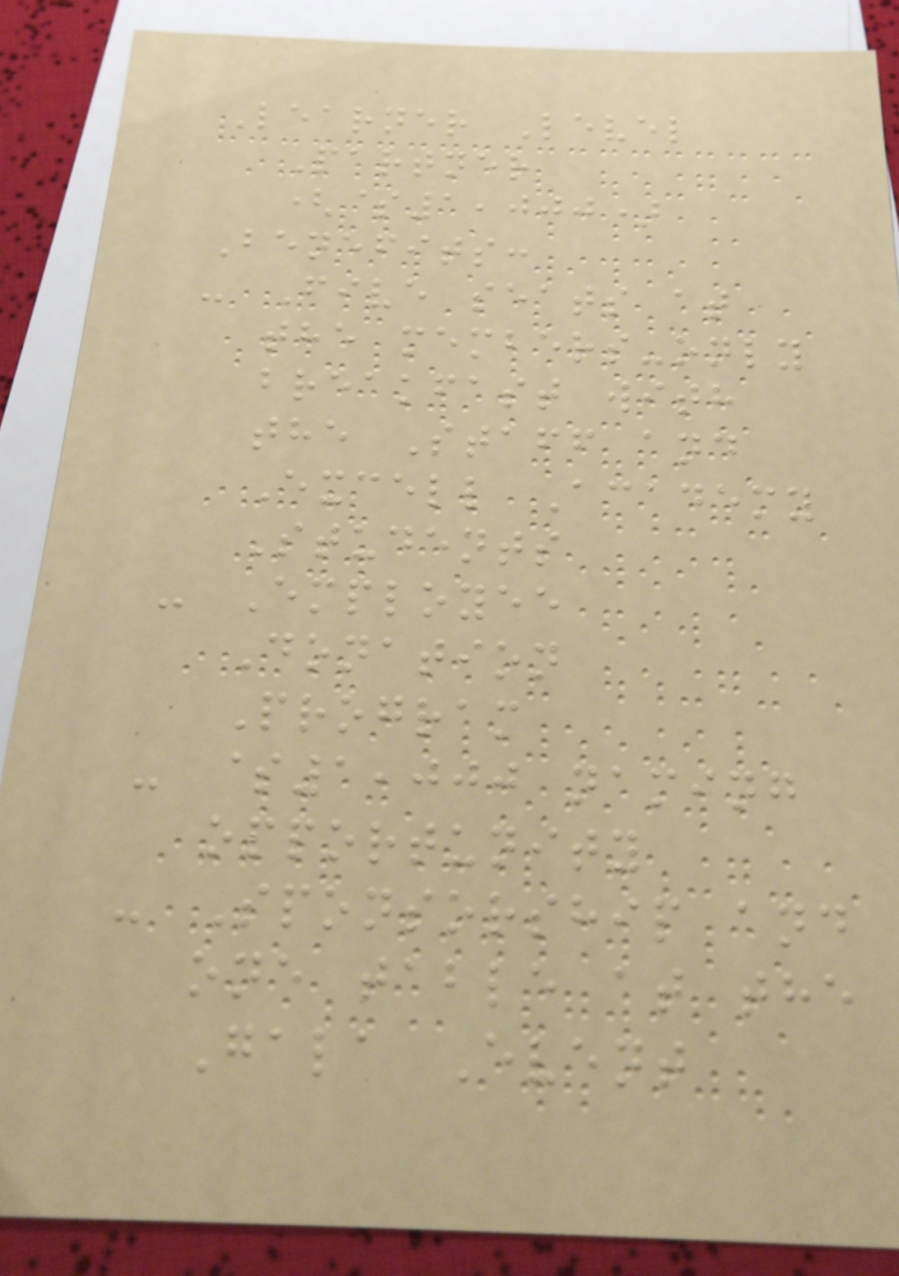Learner Level
Partner
($1,000)
Benefits:
- Five seats at
the members-only
breakfast with
the Staff and
Excell Academy
Students
- Employee
Donation
Program
- $1,000 naming
opportunity
- Sponsorship and
one table at the
Gala Event
